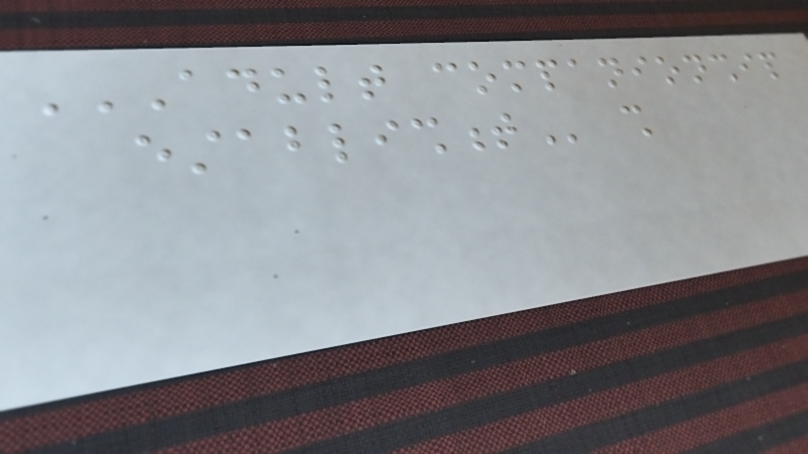ADULT COMPANIONSHIP
ESTABLISHMENT shall
